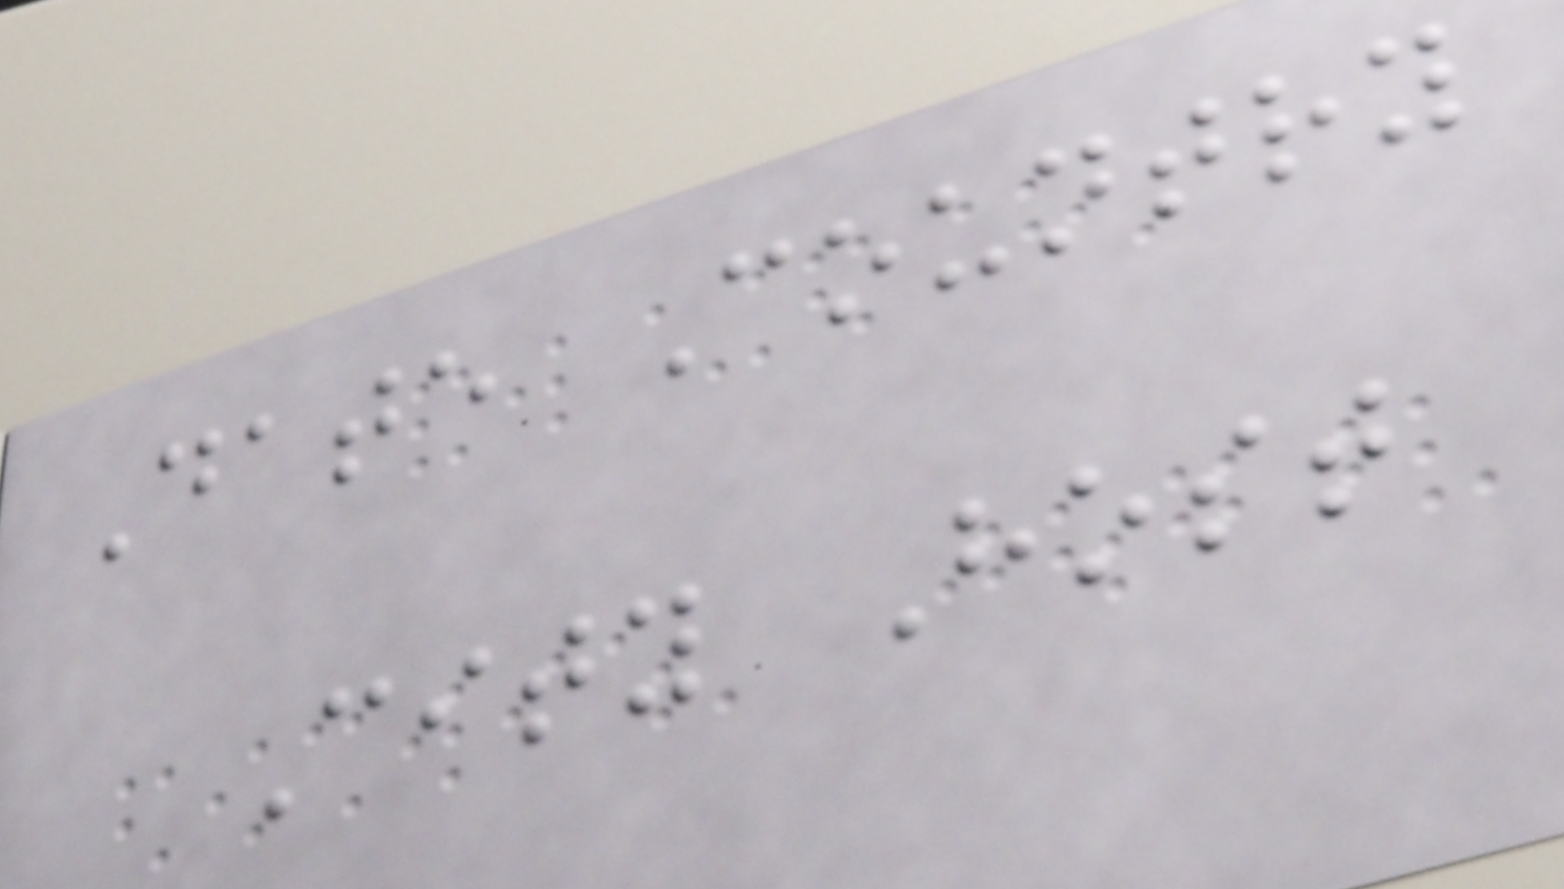Date Country
City Host
